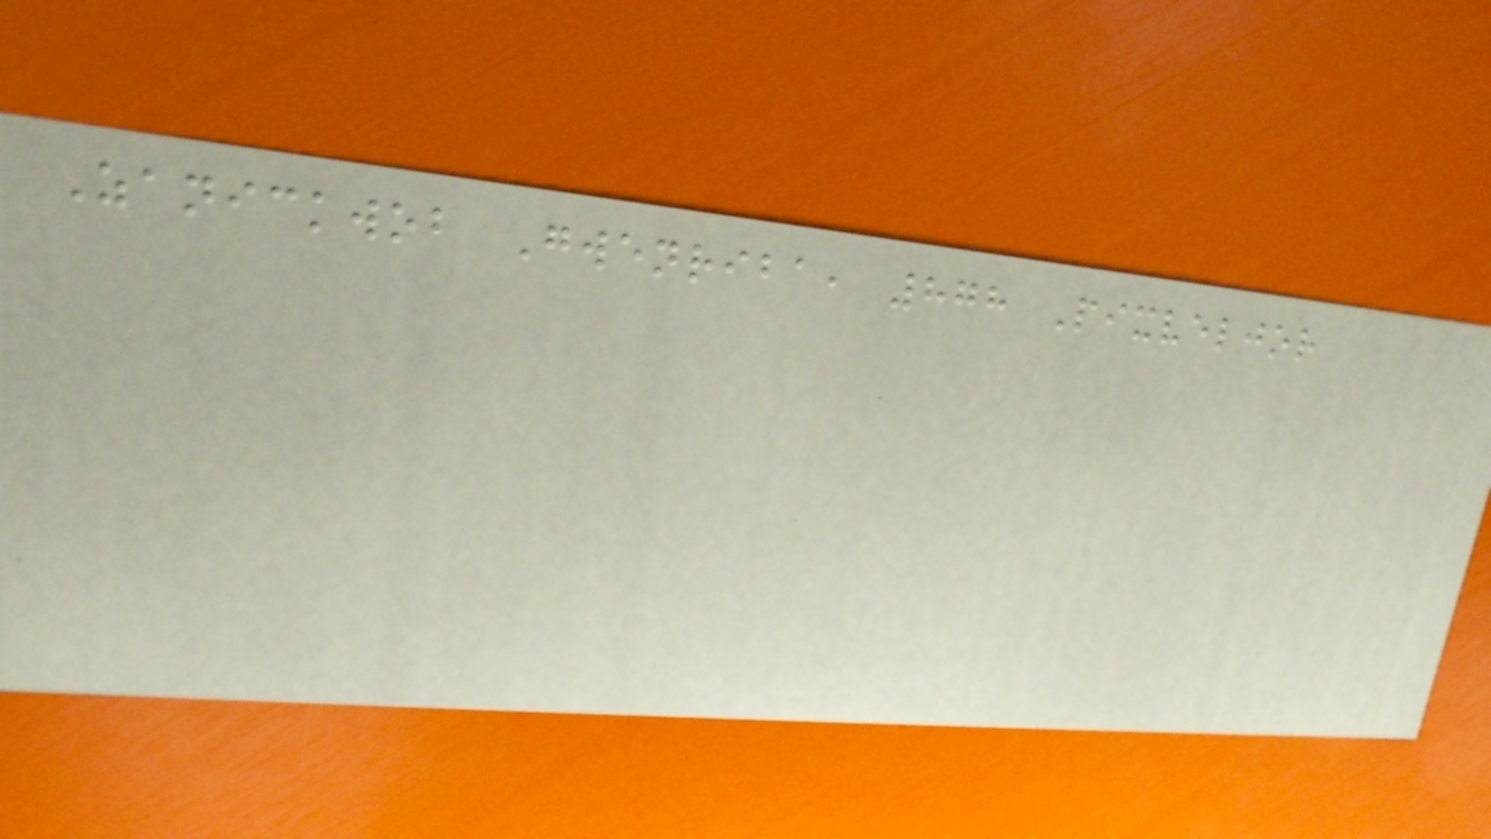Zanickwob Gwenriba, 878 Pixveljor
